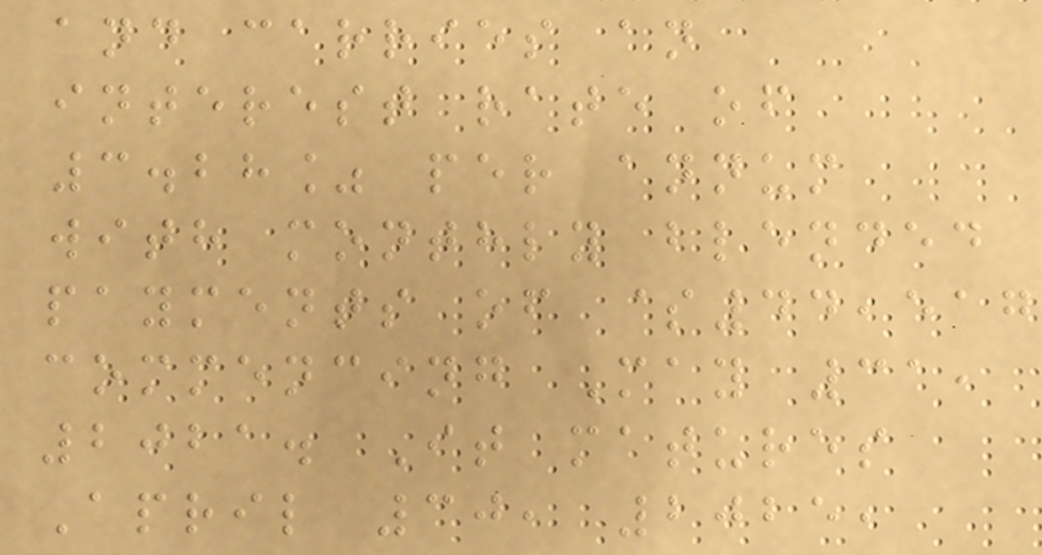and carries an
interest rate of
3.28% per annum
with monthly blended
payments of $44,517
commencing May 31,
2021. It matures
April 30, 2025,
